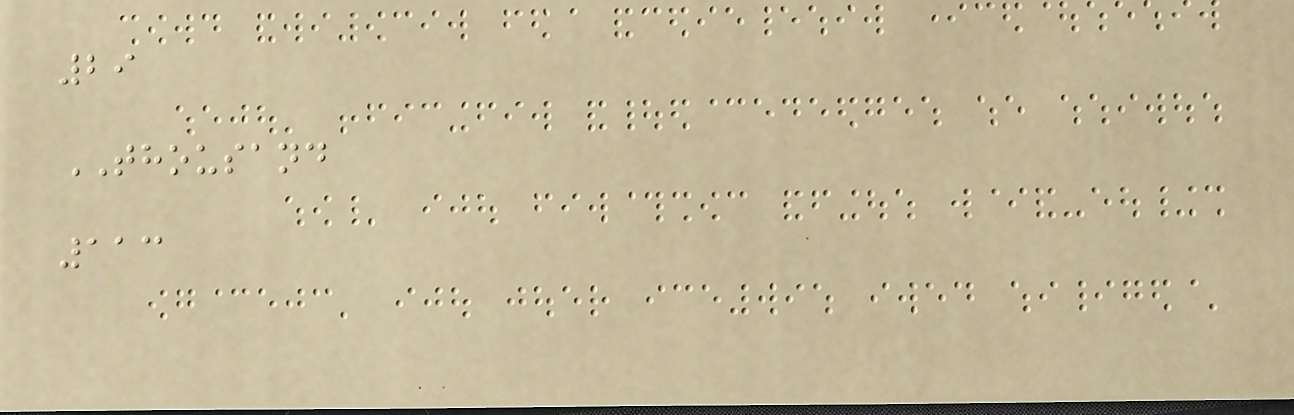29
THOUSAND
113
